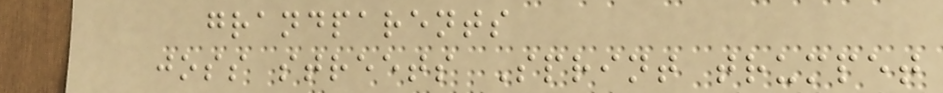grandparents
joss streets Sprint trumpet
